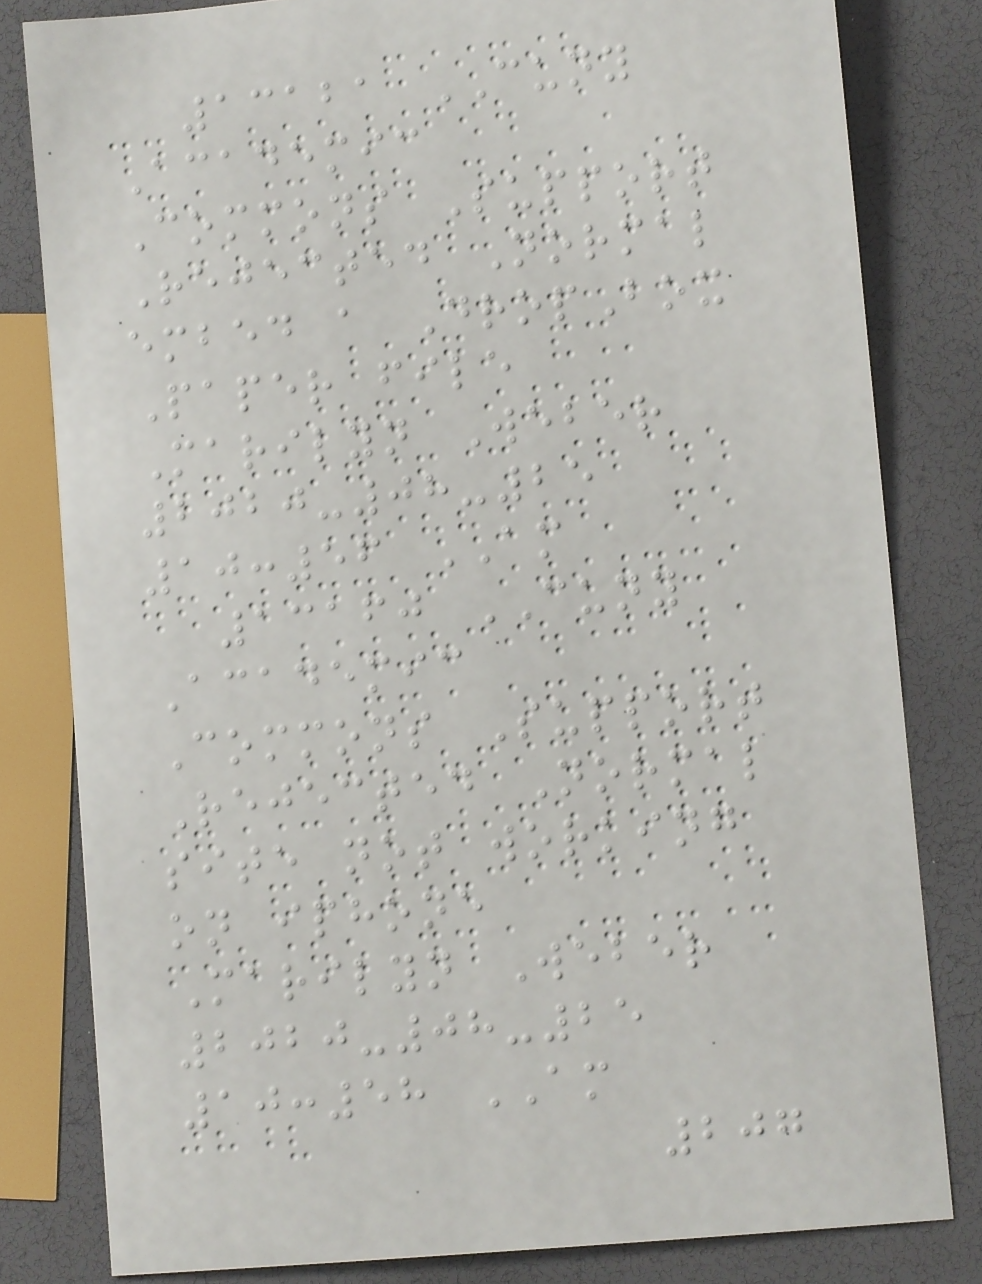13121 CUNY
Academic
Commons Support
Rejected Normal
embed a DropBox
Paper file
Marilyn Weber
2020-08-25
10:56 AM
13160 CUNY
Academic
Commons Support
Rejected Normal
site not working
on iphone
Marilyn Weber
2020-08-25
10:58 AM
207
